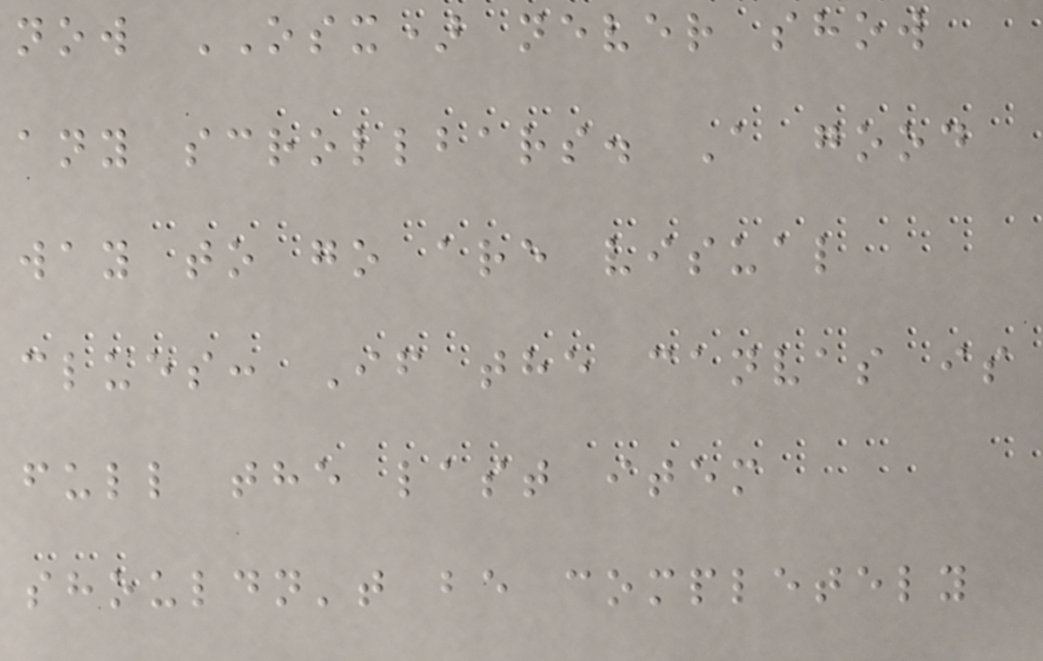now OSX) never show
any scrollbars. A good
way to go are visual
clues: If the canvas is
full the last item
shouldn't be completely
